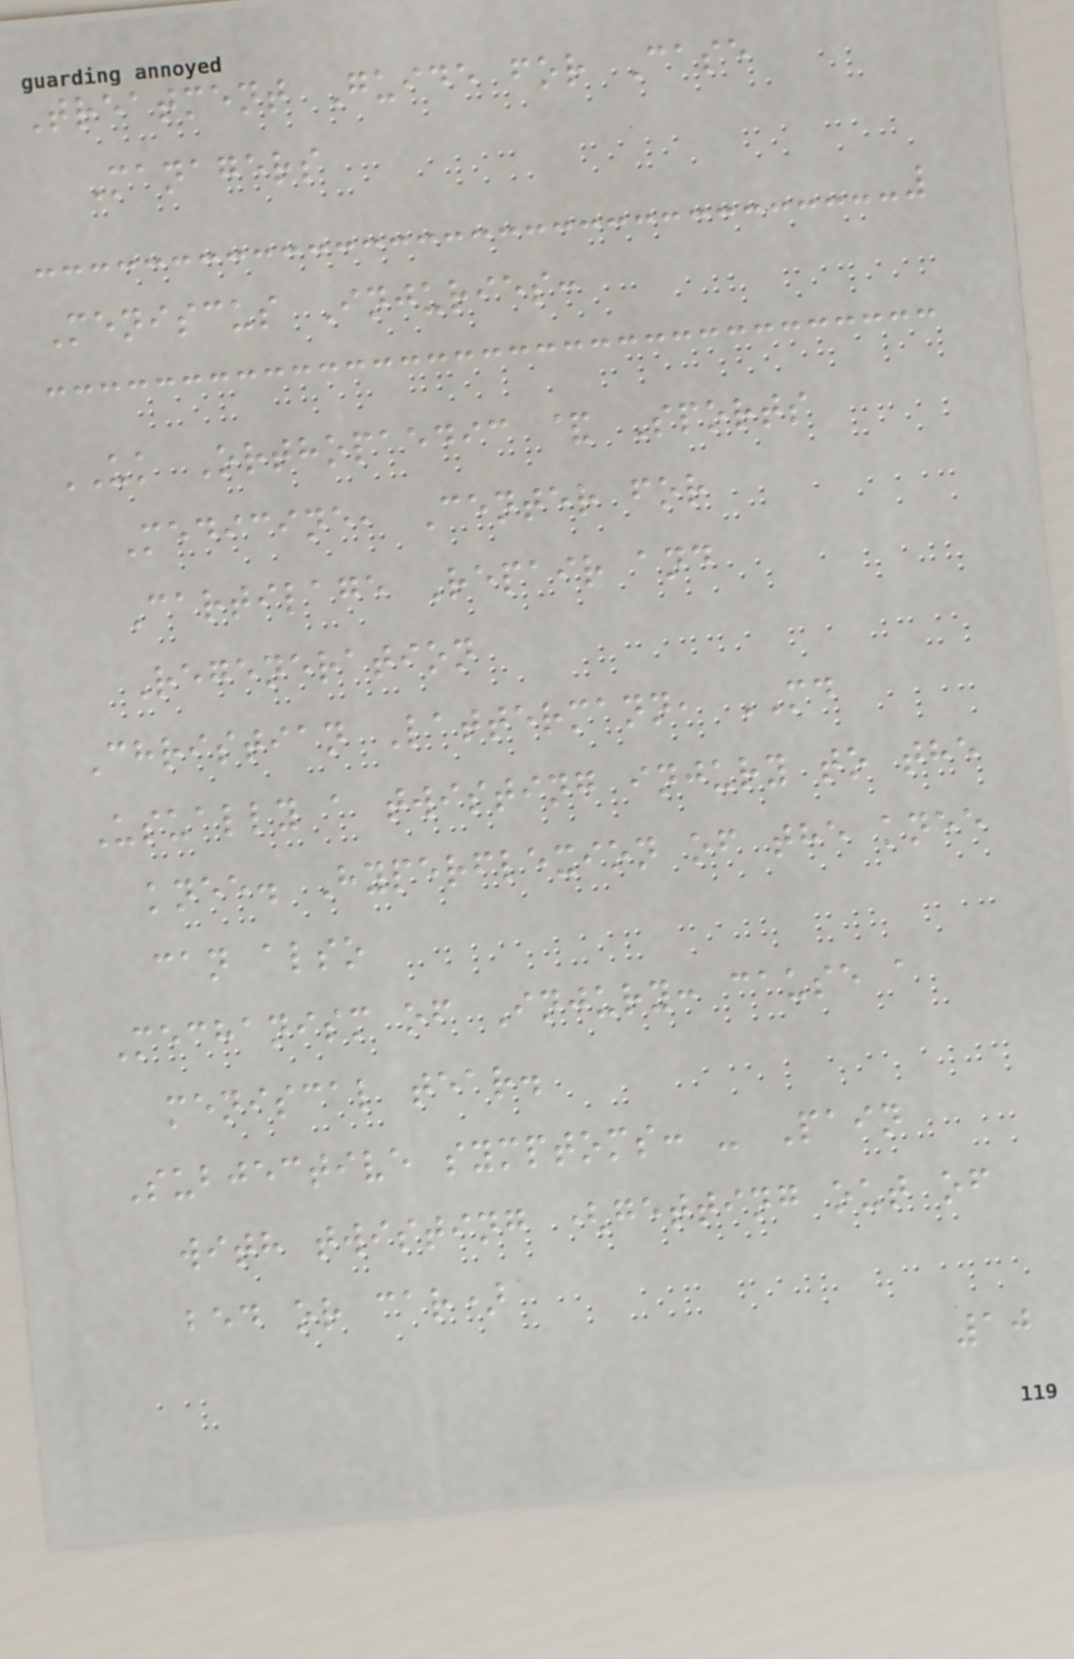Treatment Guide for Case
Managers
Meniscus Injuries:
UK Orthopaedic & Sports
Medicine, Center for
Cartilage Repair and
Regeneration
Christian Lattermann, MD
Usually a twisting injury to the
knee. Hyperflexion of the knee
can also
Mechanism of Injury: cause a
meniscal tear.
Subjective symptoms: - Pain
with twisting (getting out of
bed or car)
10
